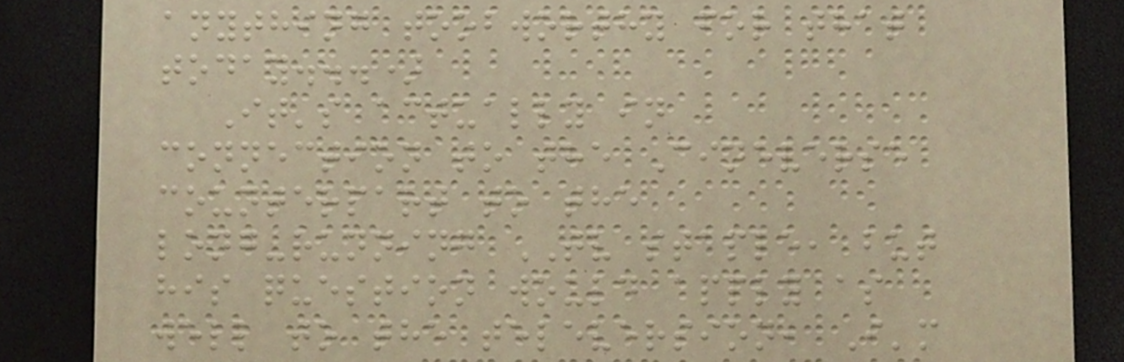anything toobworthy for that
today...)
It's actually in
connection to the Cineverse
counterpart to the
long-running TV staple, but
his question would apply as
well to the televersion, I'm
